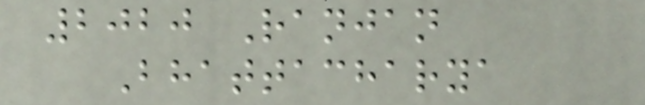2020 Ranjan
Bhattacharya
